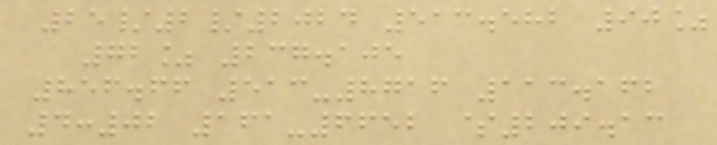25/2/2024 513.582 90%
72% 237.105
856.66 513-8716 113.162
4:02 161-6652 $209.13
